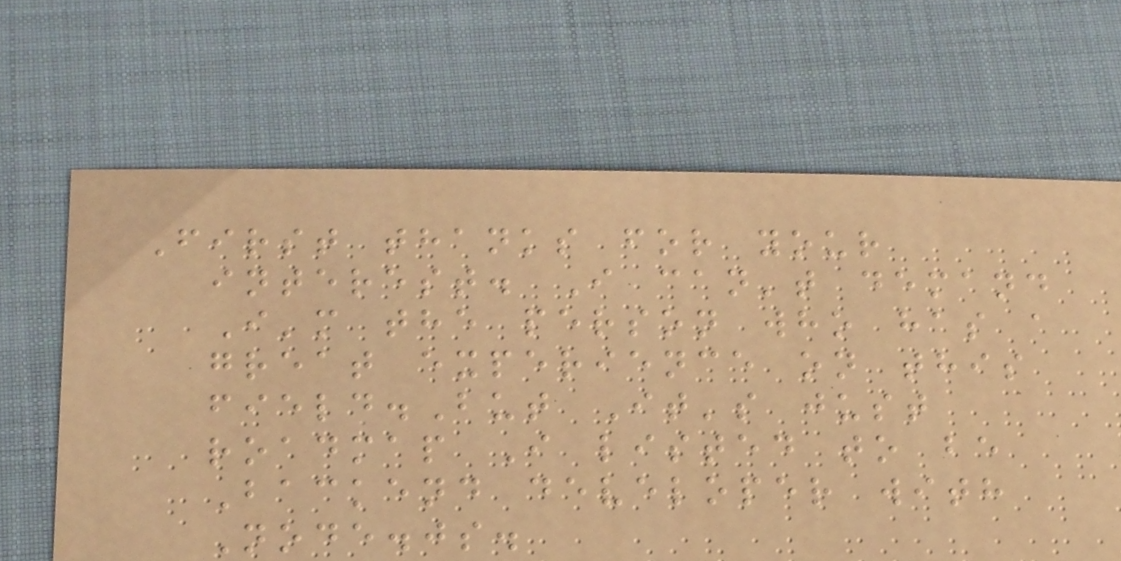First thanks for your
interest. I can't demand
I'm the person who has a
great experience on this
field.But It's just
roadmap I listed to be
Backend developer with
Node.js.
